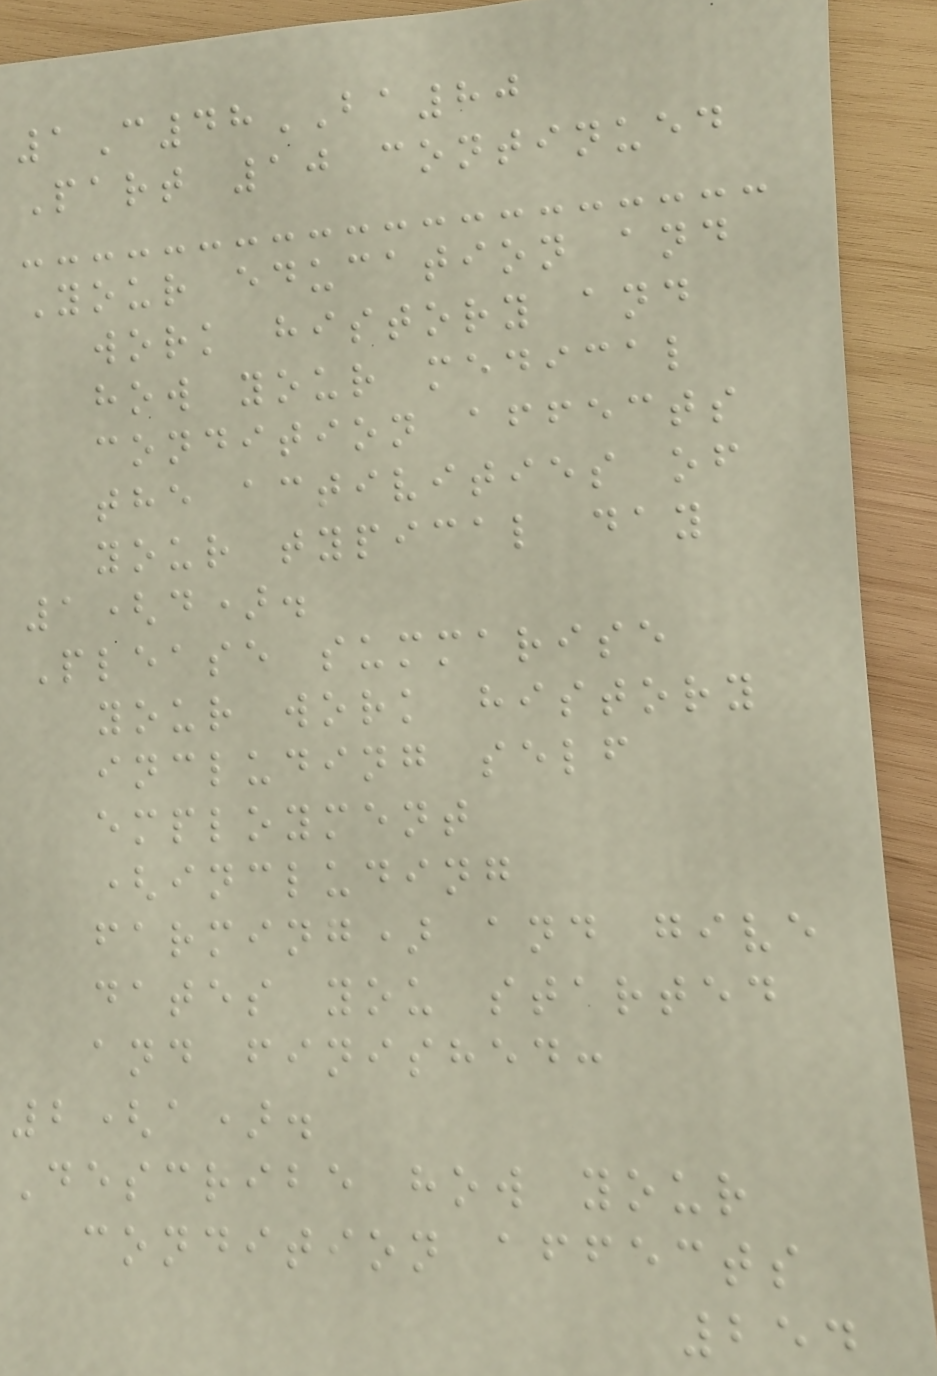1C48BA80
Part 10 continued
Your education and
work history and
how your medical
condition affects
the activities of
your typical day
1(d).
Please summarise
your work history
including self
employment
(including
farming) and give
dates you started
and finished:
2(a).
Describe how your
condition affects
254
